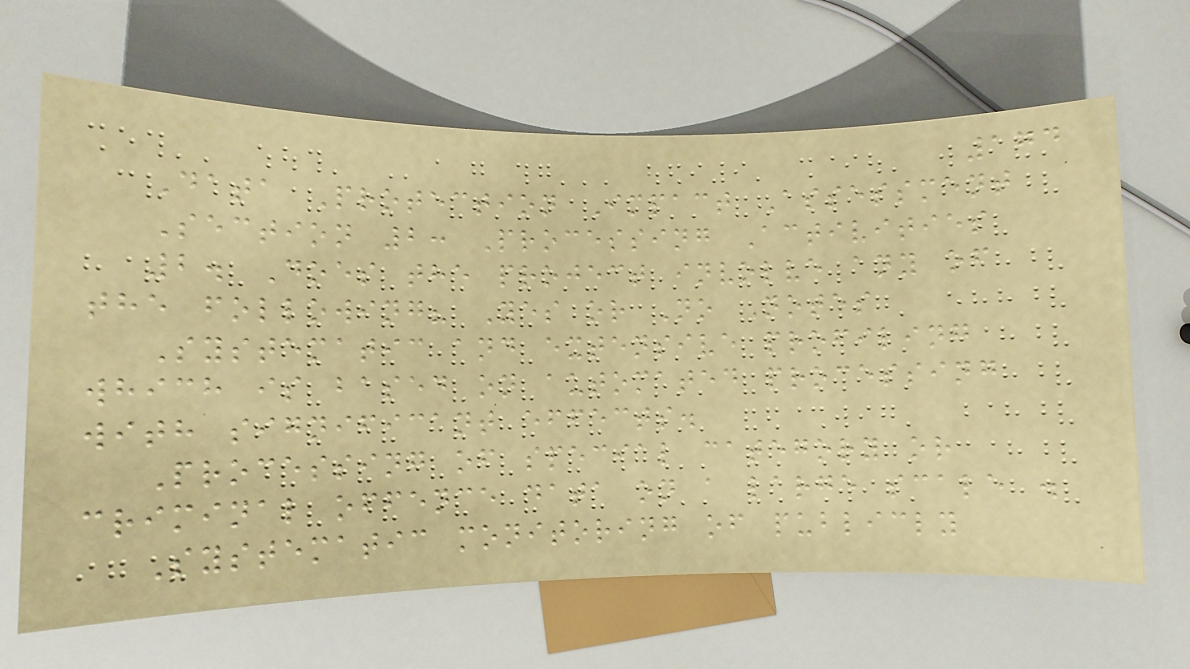174
Data Protection Impact Assessment
Section 2: Processing Activities
2. Does the project involve any of
the following? Yes or No Notes
Systematic and extensive profiling
which is based on automated processing
with significant effects.
Processing of special category or
criminal offence data on a large scale .
Systematic monitoring of publicly
